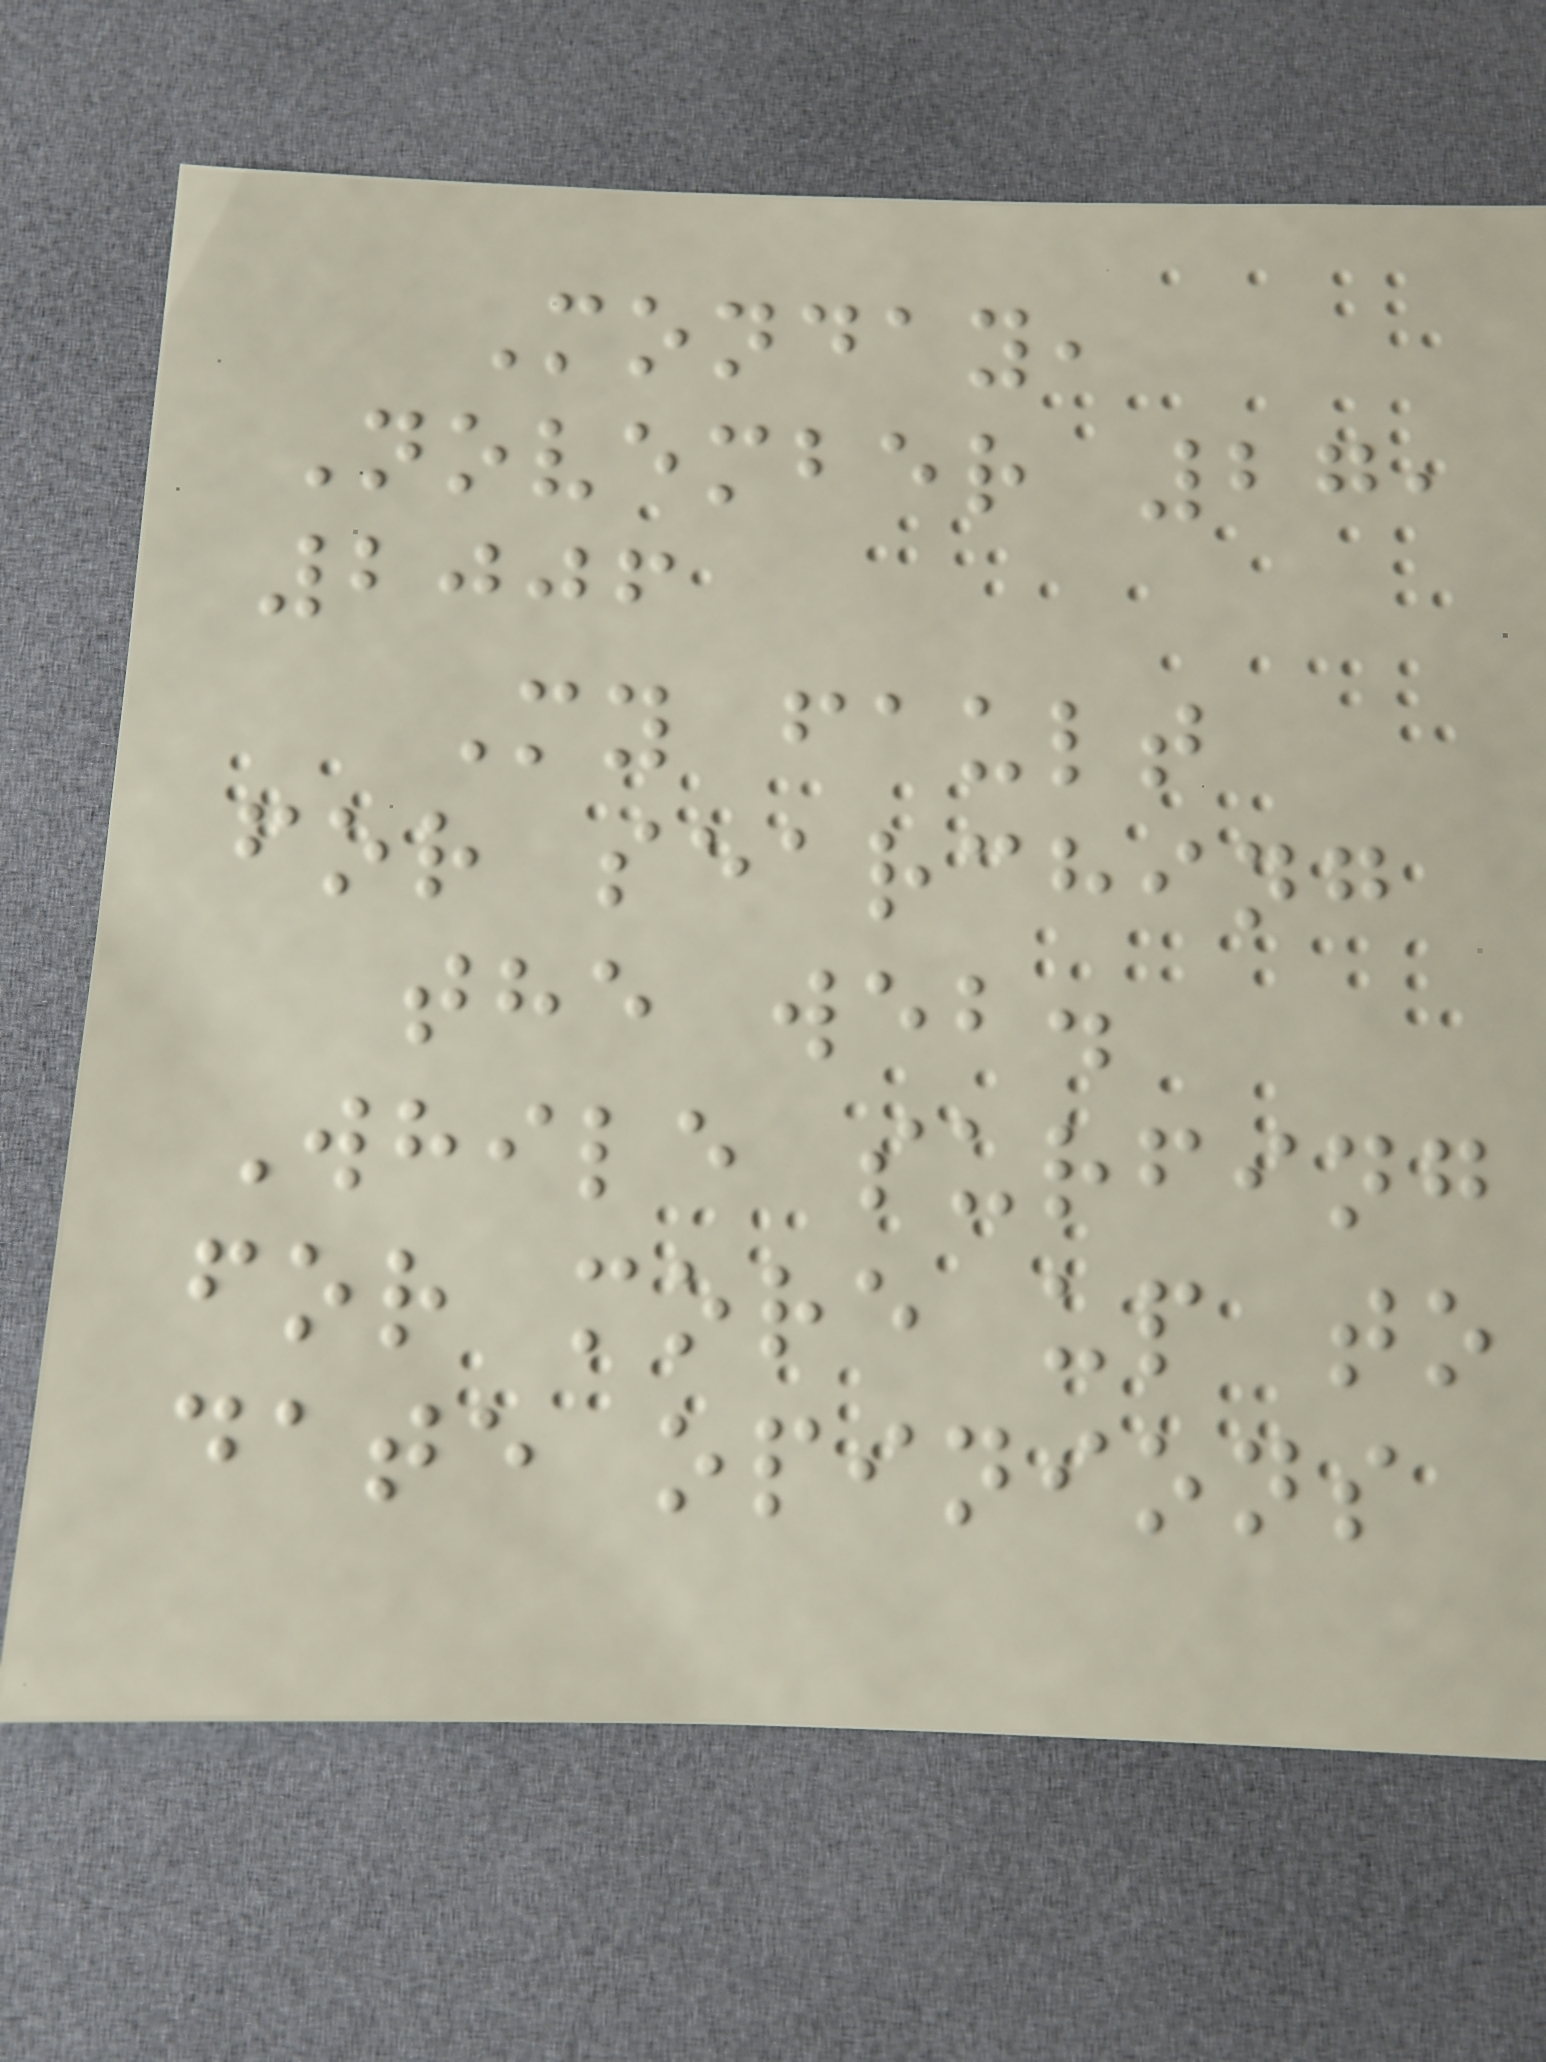Monday,
November 27,
2006
My fault
for searching
the web.
While surfing
for more up to
date opinions
